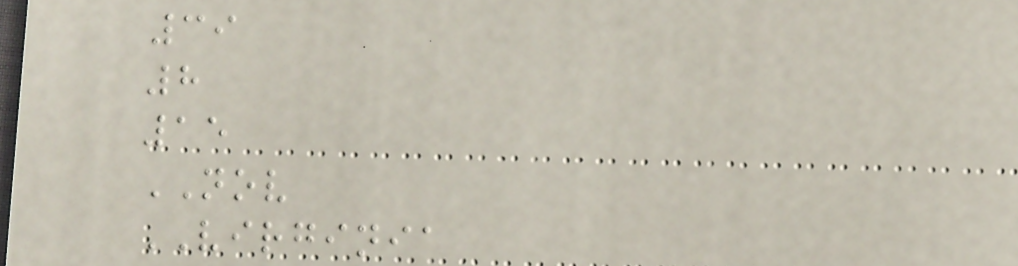39
8
15
NOV
VIRGINIA
